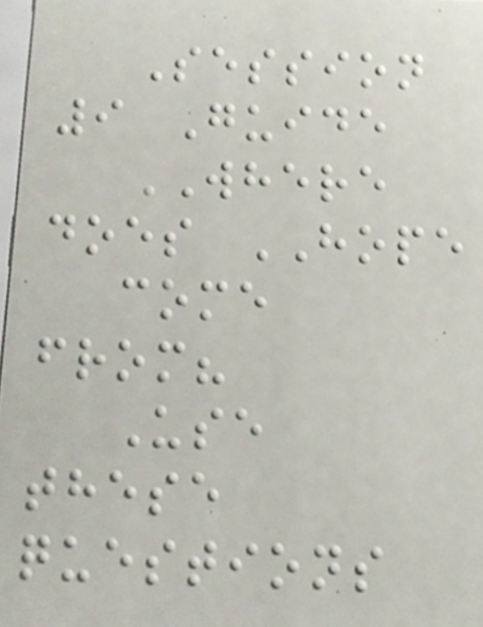Session
9 Guide
WHERE
does HOPE
come
from?
Use
these
questions
